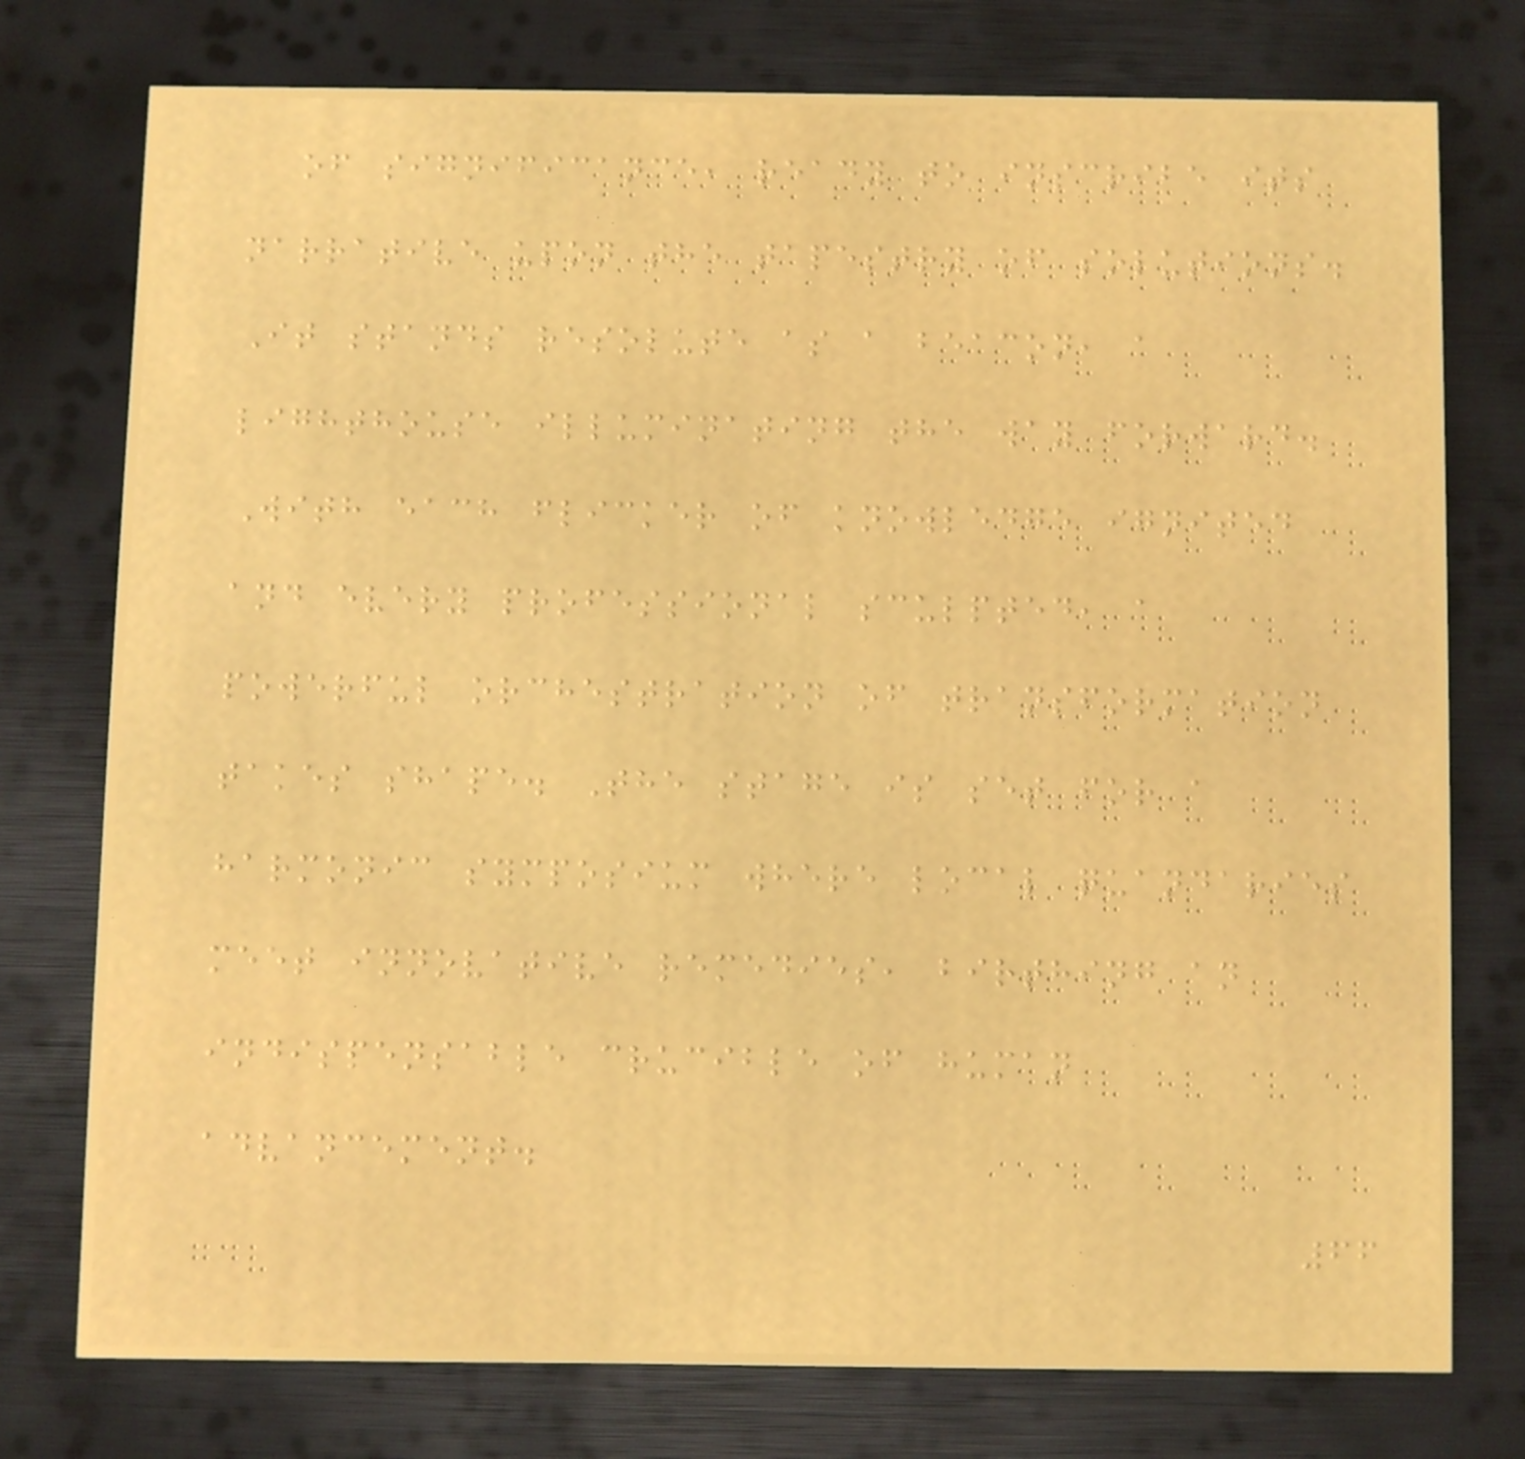of significance, ready to inscribe its
narrative upon the tapestry of solutions.
It stands resolute as a beacon, a
lighthouse illuminating the way forward.
With each flicker of knowledge ignited
and every professional sculpted, a
powerful orchestration of transformation
takes shape. The stage is set for a
harmonic symposium where local quandaries
meet innovative remedies, birthing an
indispensable crucible of human
advancement.
66
